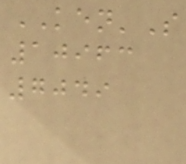KEN'S
10963
7049
